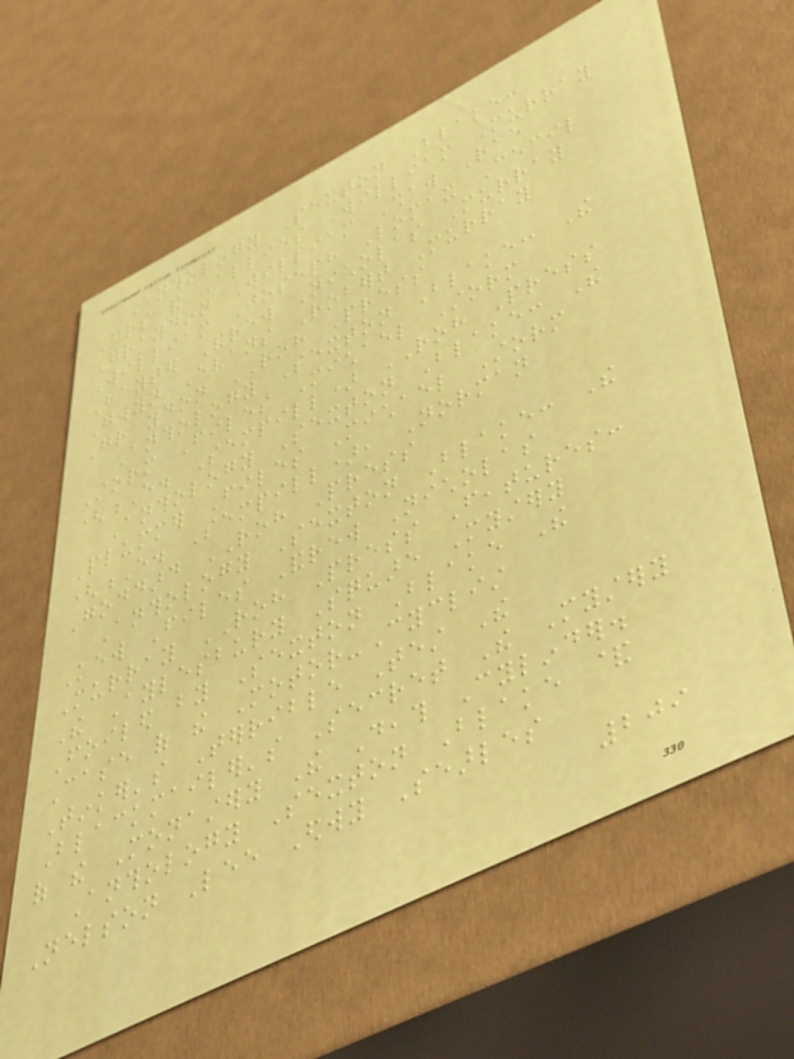Anthology Sexton Blake:
Friends and Allies William Murray
Graydon William Shaw Rae
William Joseph Lomax Cecil
Hayter Andrew Nicholas Murray
Gwyn Evans Robert Murray
Graydon ROH Press
Anthology Sexton Blake: The
Storm Files Michael Storm
(E. Sempill) ROH Press
Anthology Sexton Blake: The
Plummer Files Michael Storm
(E. Sempill), Norman
Goddard ROH Press
Anthology Sexton Blake: The
Kew Files Andrew Nicholas
Murray ROH Press Features:
The Aylesbury Square Mystery
Foiled by Sexton Blake The
Case of the Motor-Cyclist
Tinker's Terrible Test The
Blackmailer's Secret The Mystery
of the Monastery The Death Cylinder.
Anthology Sexton Blake &
Nelson Lee Edwy Searles
209
